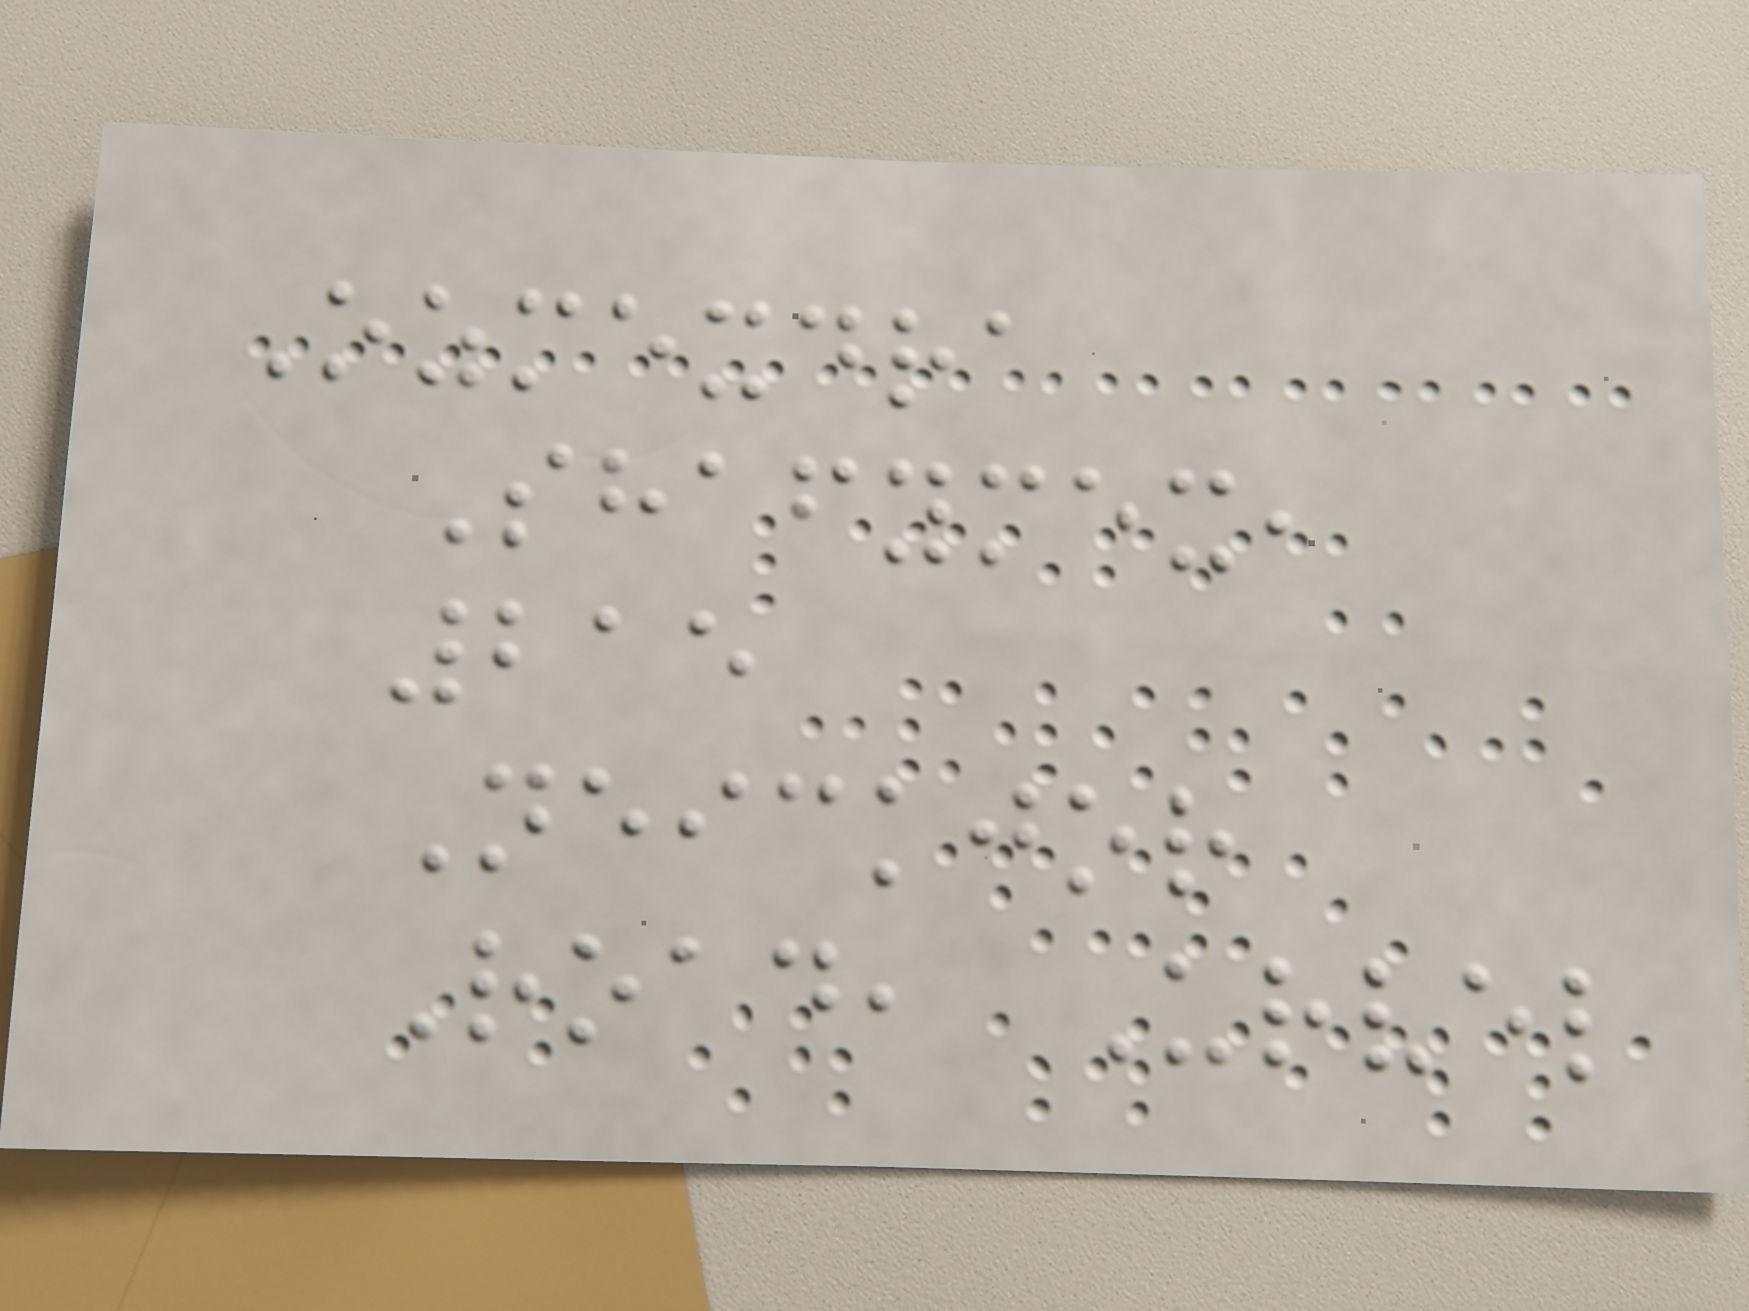Ozmexdra
Shafymex,
215
Neickjor
Road, Urvel
